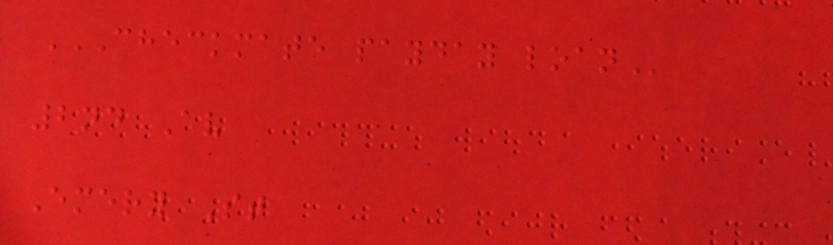CHECKMATE PAYDAY LOAN
2nd Av
Emery St
